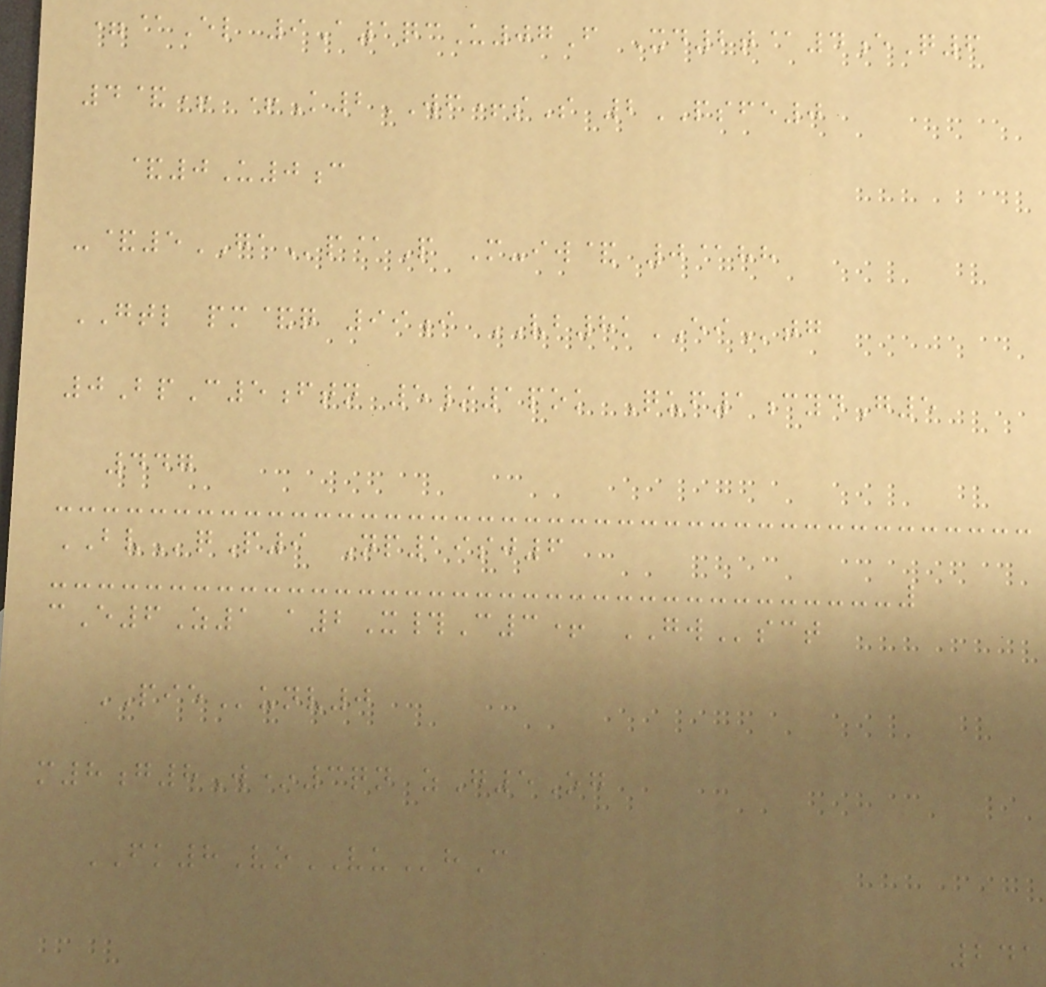=@El 9A1qcU07F Xd2t@4eQ6
4&+ +K2WF+sS 2PSFE0
&0U0c
-&5GAp@P M-iw& 0@hh
GTL pm&q 99i VB8kEItg
0BpC5ftn 5/1pok Quf1cydG5
447
BVqP9 Np19sj6
cE6Z1 a2X#C3+ GWsct
PIEunv0
m8g8W*3qn zG5Og
FK8VoVUhC
241
